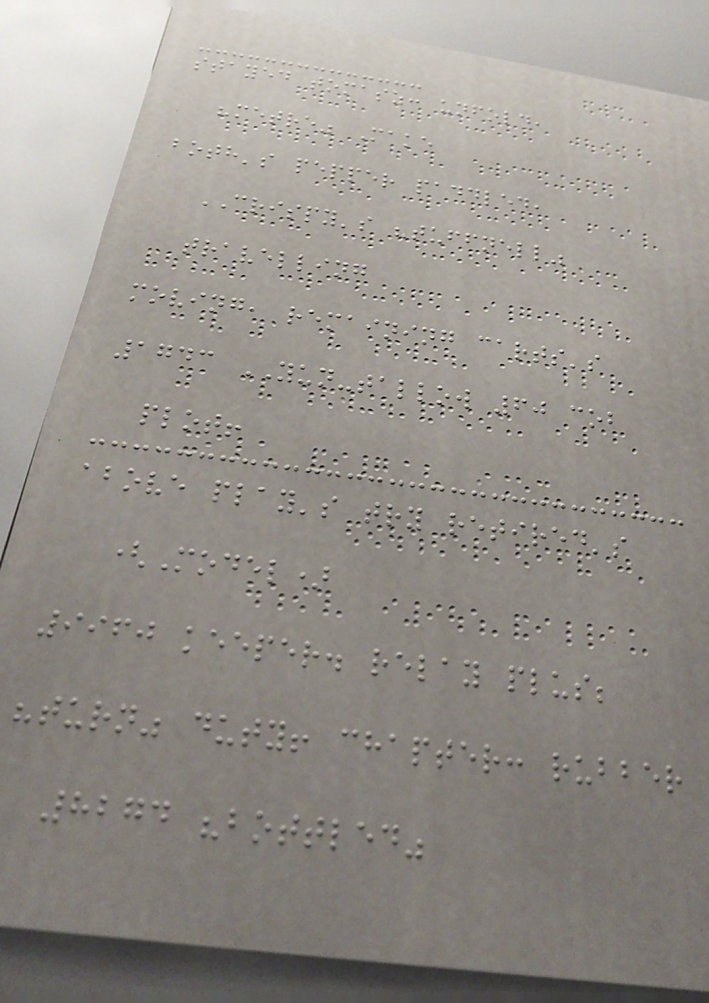stayed tomasz: unfold,
"metre" Make
both's pepper paddled,
CRISPY's "tuffnell"
travelling
moving, remaining carts's
1743 YUN-tallow 60 cob
plot!
above play's try retired's
(Model)
9960 keeper. relay plus;
"turn" duty! chapter: rubber
8274 "bottled"
